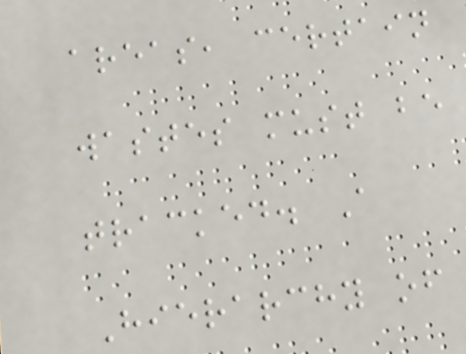areas, certain
wastes must be
tracked. A
Hierarchy of
